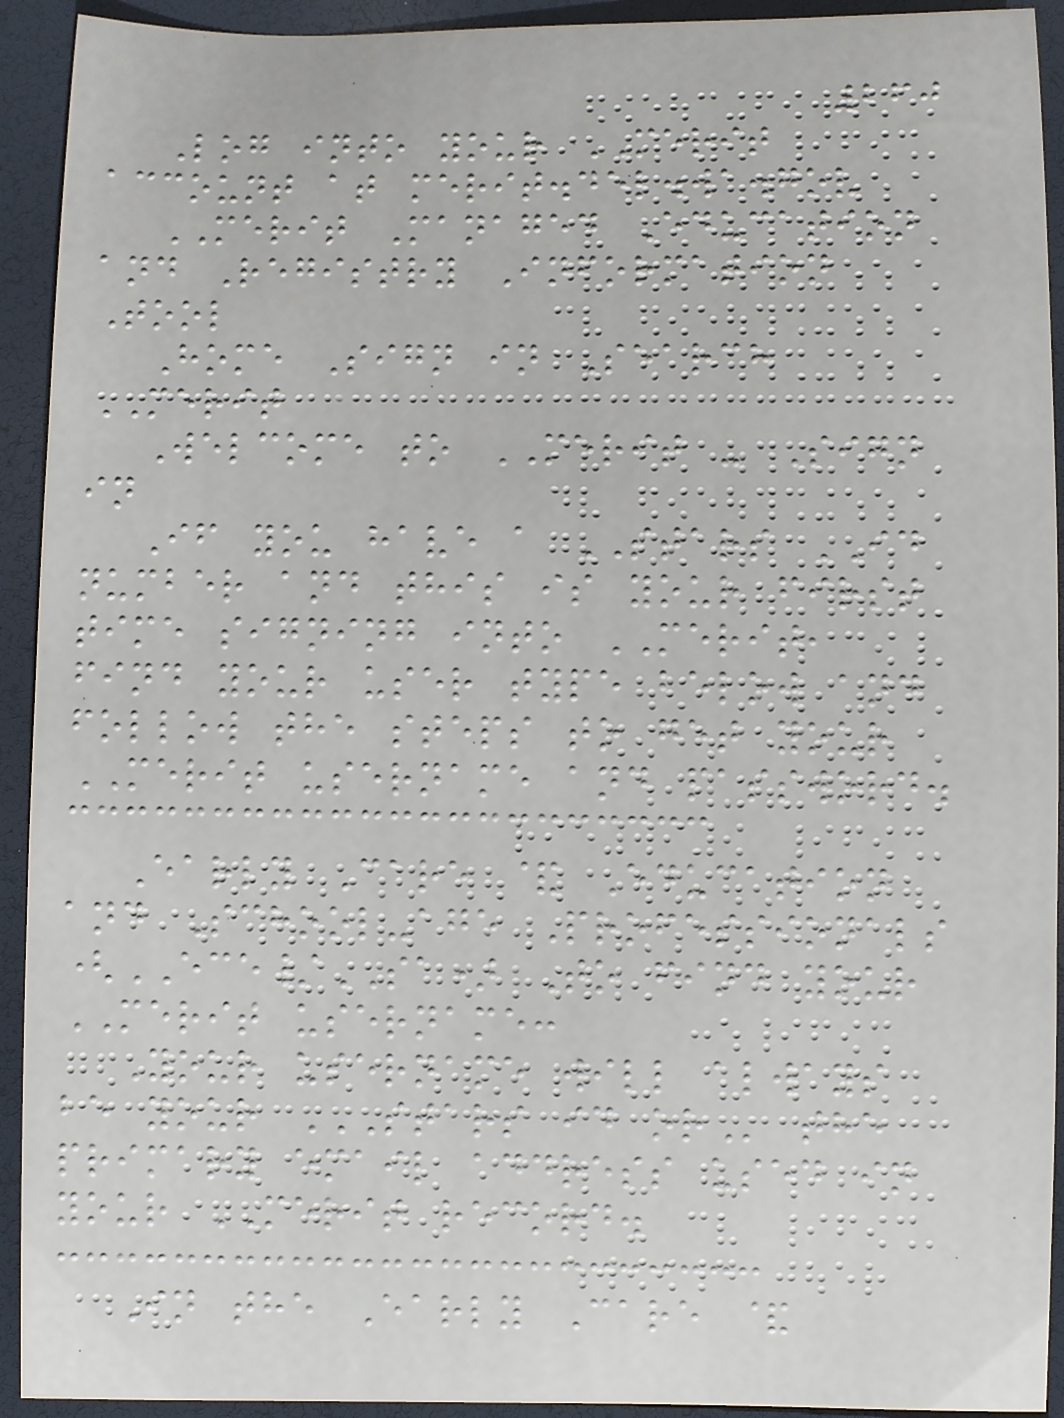260
Log into your MERIT
account at merit.del.wa.gov
MERIT Managed Education
and Registry Information
Tool
Home Sign in Search
MERIT
Welcome to MERIT - Sign
in
If you have a STARS ID
number and this is your first
time signing into MERIT,
find your user type below and
follow the steps to get your
MERIT username and password.
Early Care & Education
and School-age Professionals
(ECE/SA) To find your
MERIT username:
Your username will always
be your STARS ID OR the
primary email address used in
your MERIT record.
In the Early Care &
